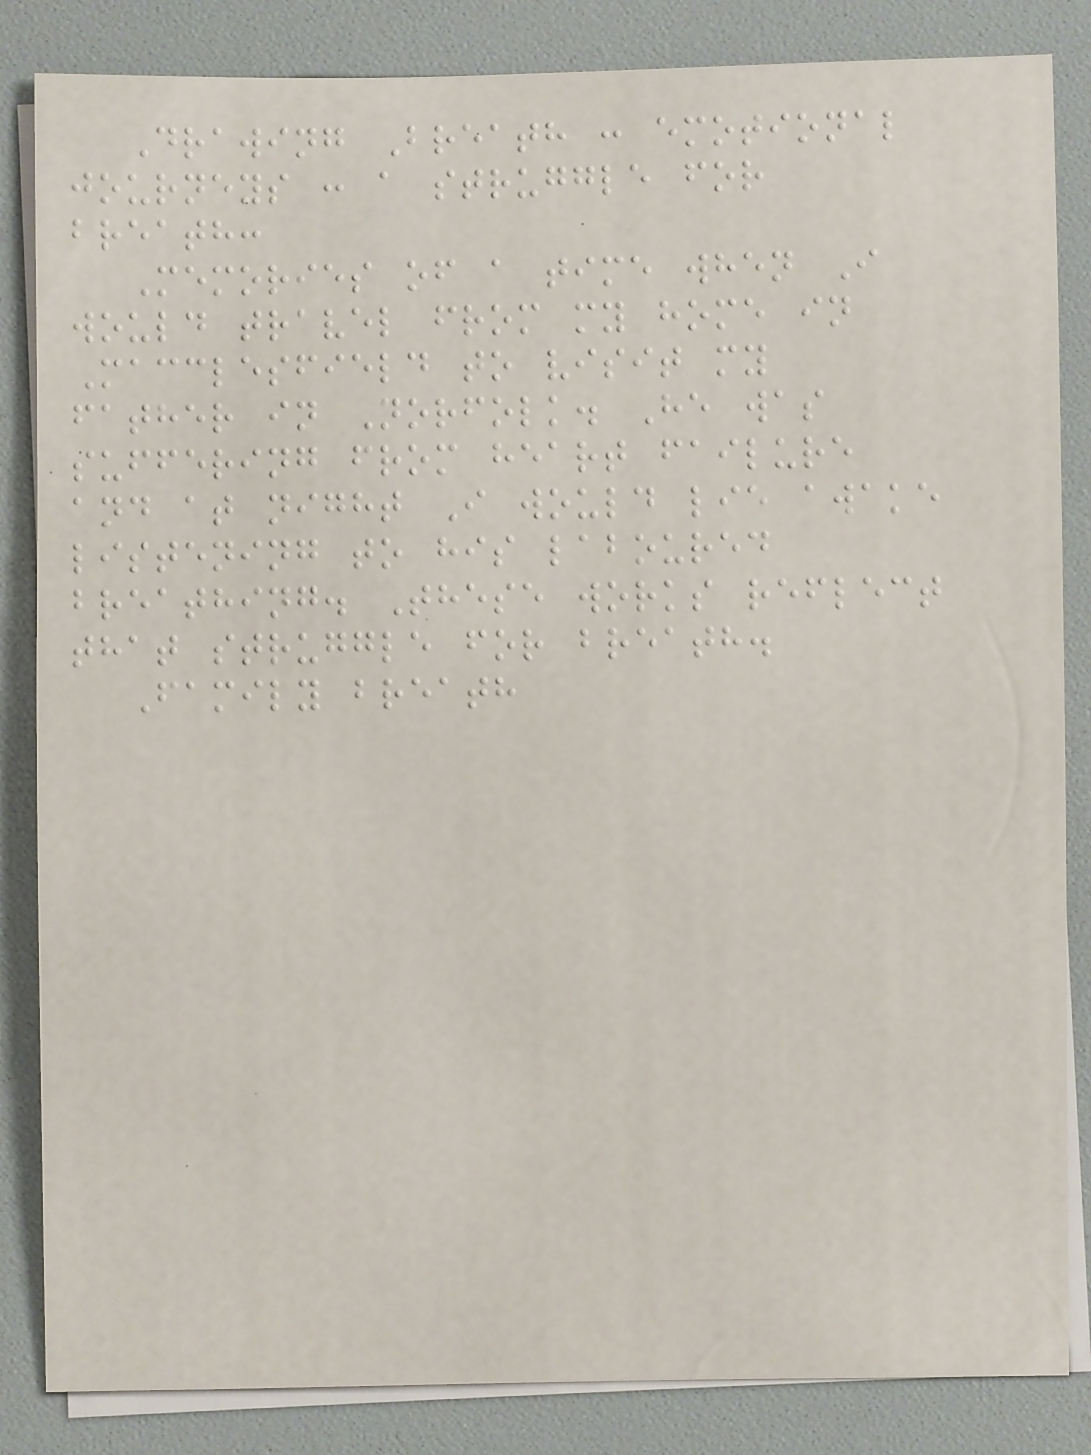Drawing Breath : emotional
journeys : a struggle for
breath:
Memories of a time when I
would travel from my home in
Macclesfield to visit my
father in Norfolk. He was
suffering from heart failure
and at night I would lie awake
listening to his laboured
breathing. These works reflect
that struggle for breath.
Family breath
